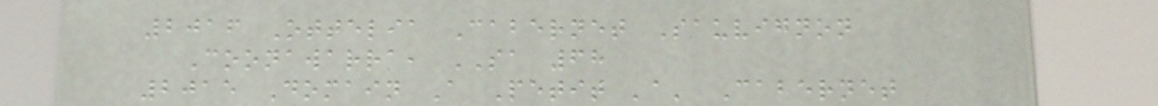2016 Ottelia Cabernet Sauvignon
Coonawarra, SA 68
2015 Domain A Petit 'a' Cabernet
